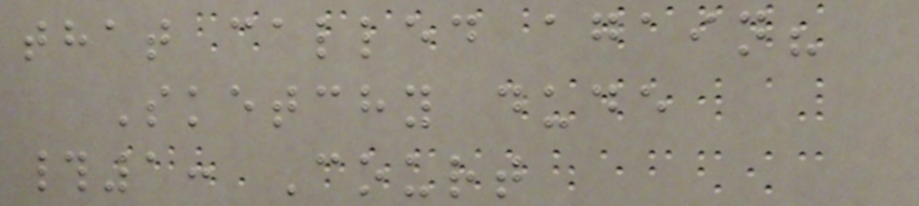that called again?
Sketchy dude
#1: Court
